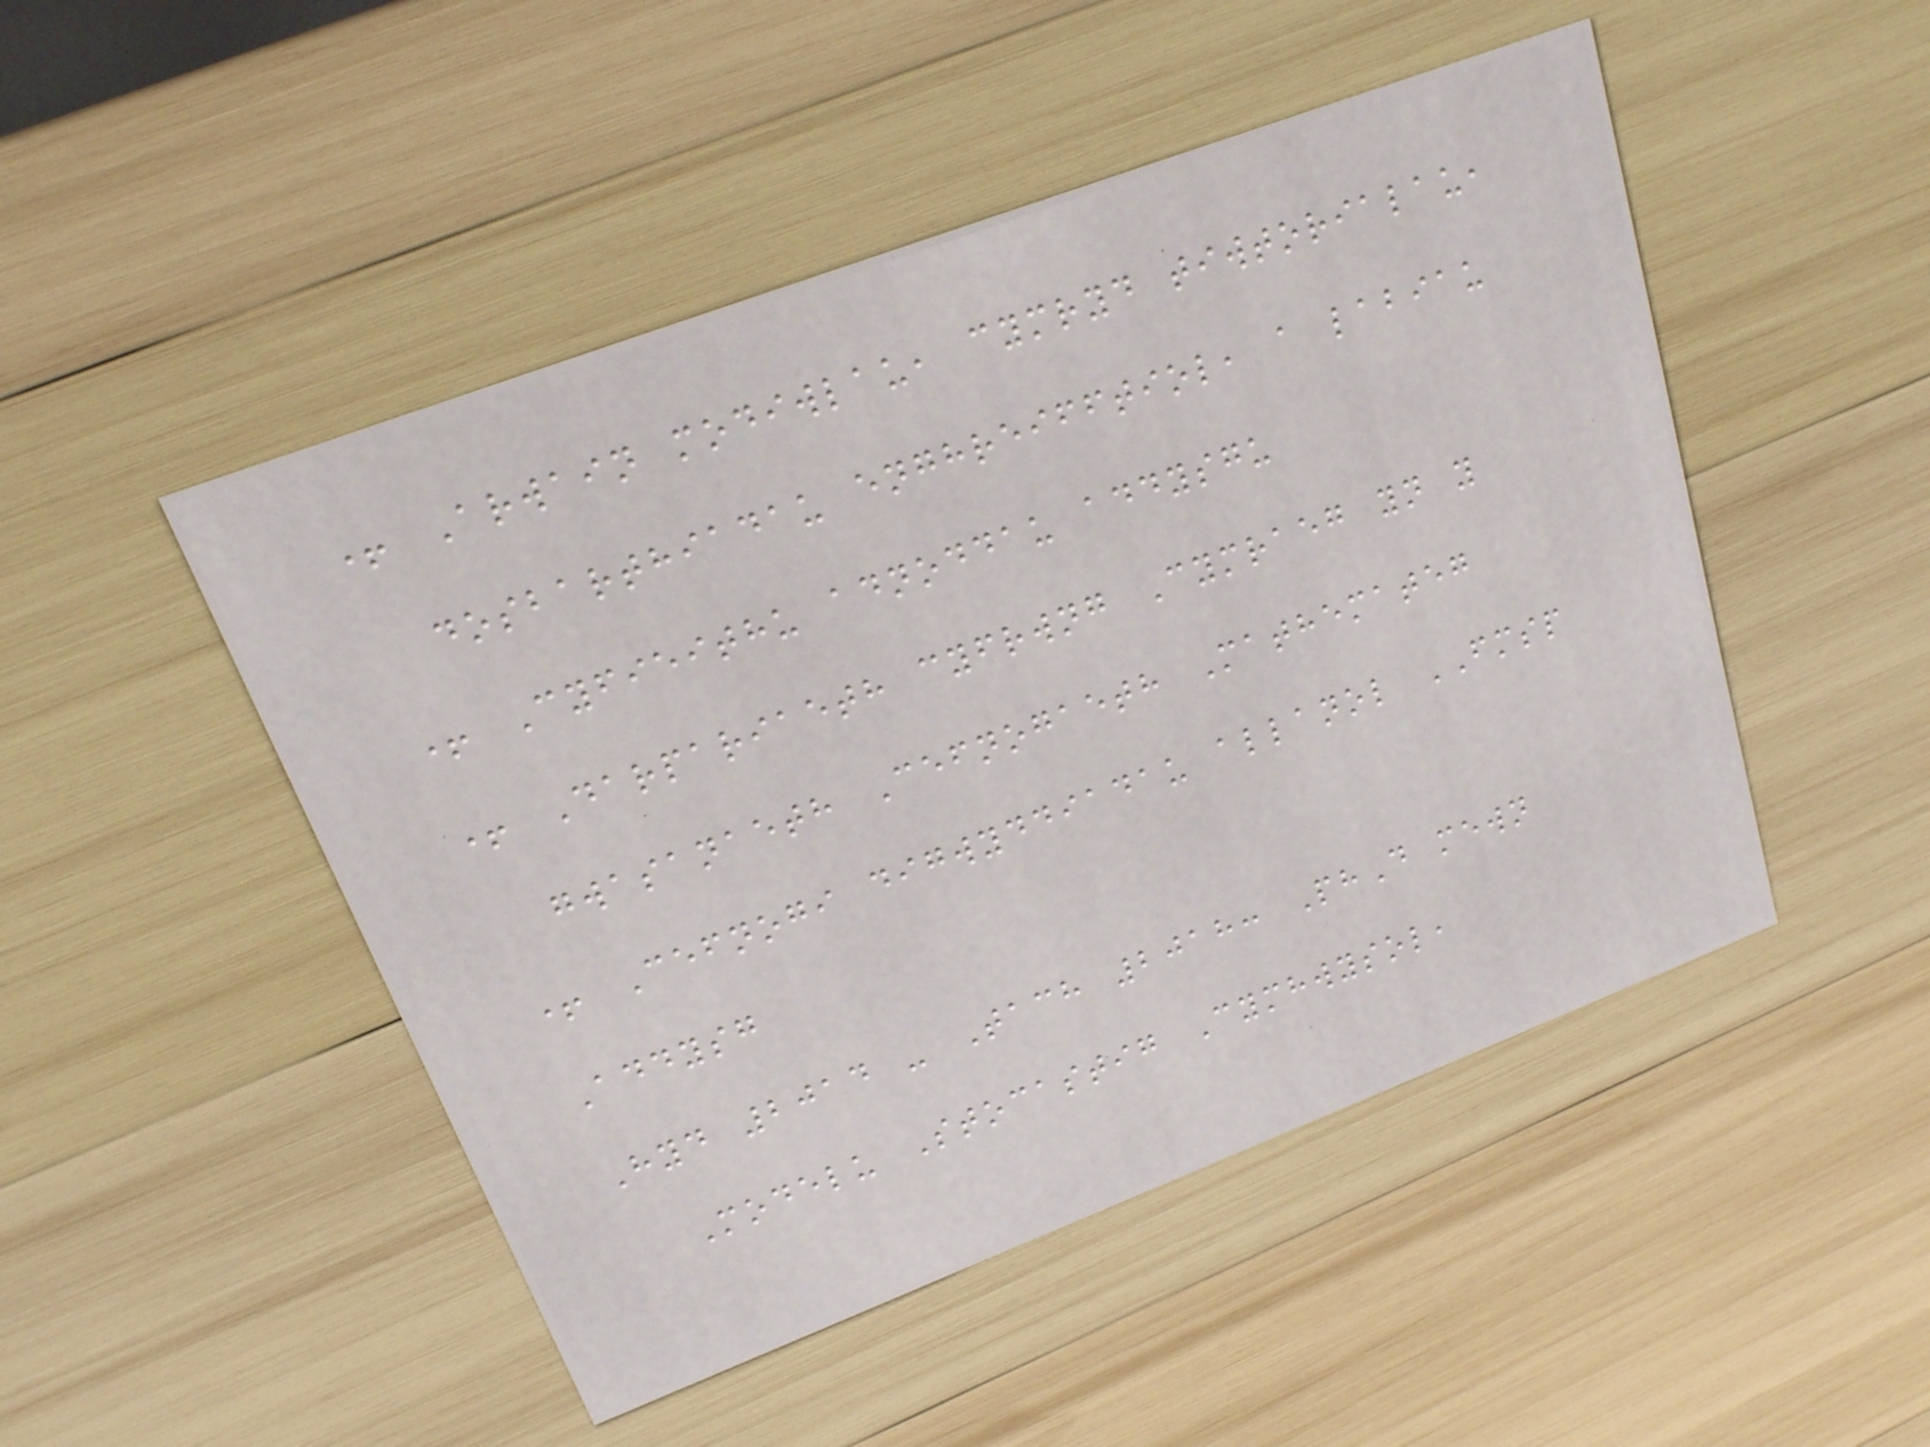+ Arwain modiwlau, cymryd tiwtorialau,
dosbarthiadau enghreifftiol, a labiau
+ Cyfieithu adnoddau addysgu
+ Darpariaeth cyfrwng Cymraeg yn y
gwasanaeth Cefnogaeth Mathemateg
+ Cefnogi digwyddiadau allanol FMSP
Addysg
Hyd 2014 - Tach 2018: PhD mewn
Modelu Stocastig Cymhwysol,
